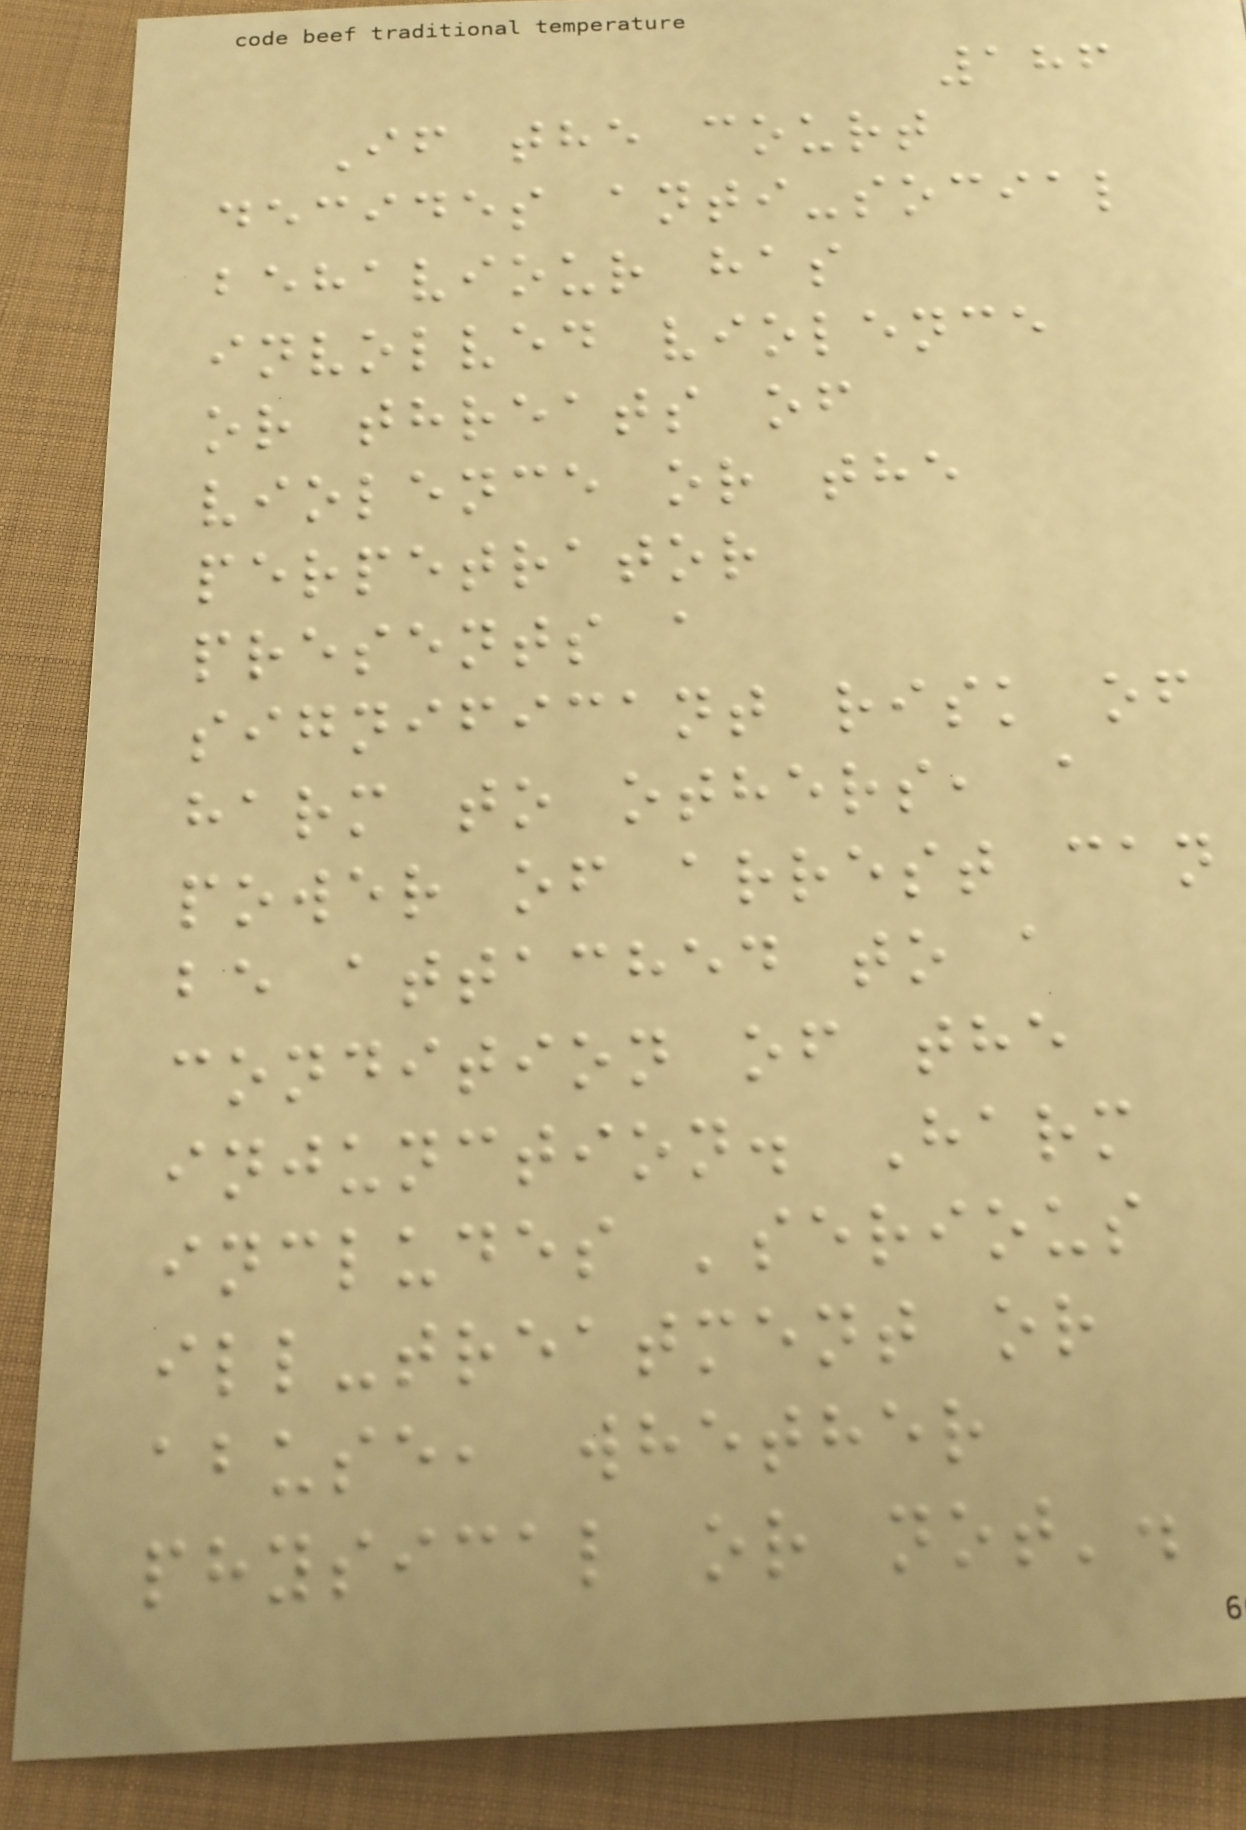186
If the court
decides anti-social
behaviour has
involved violence
or threats of
violence or the
perpetrator
presents a
significant risk of
harm to others, a
power of arrest can
be attached to a
condition of the
injunction. Harm
includes 'serious
ill-treatment or
abuse, whether
physical or not'.
